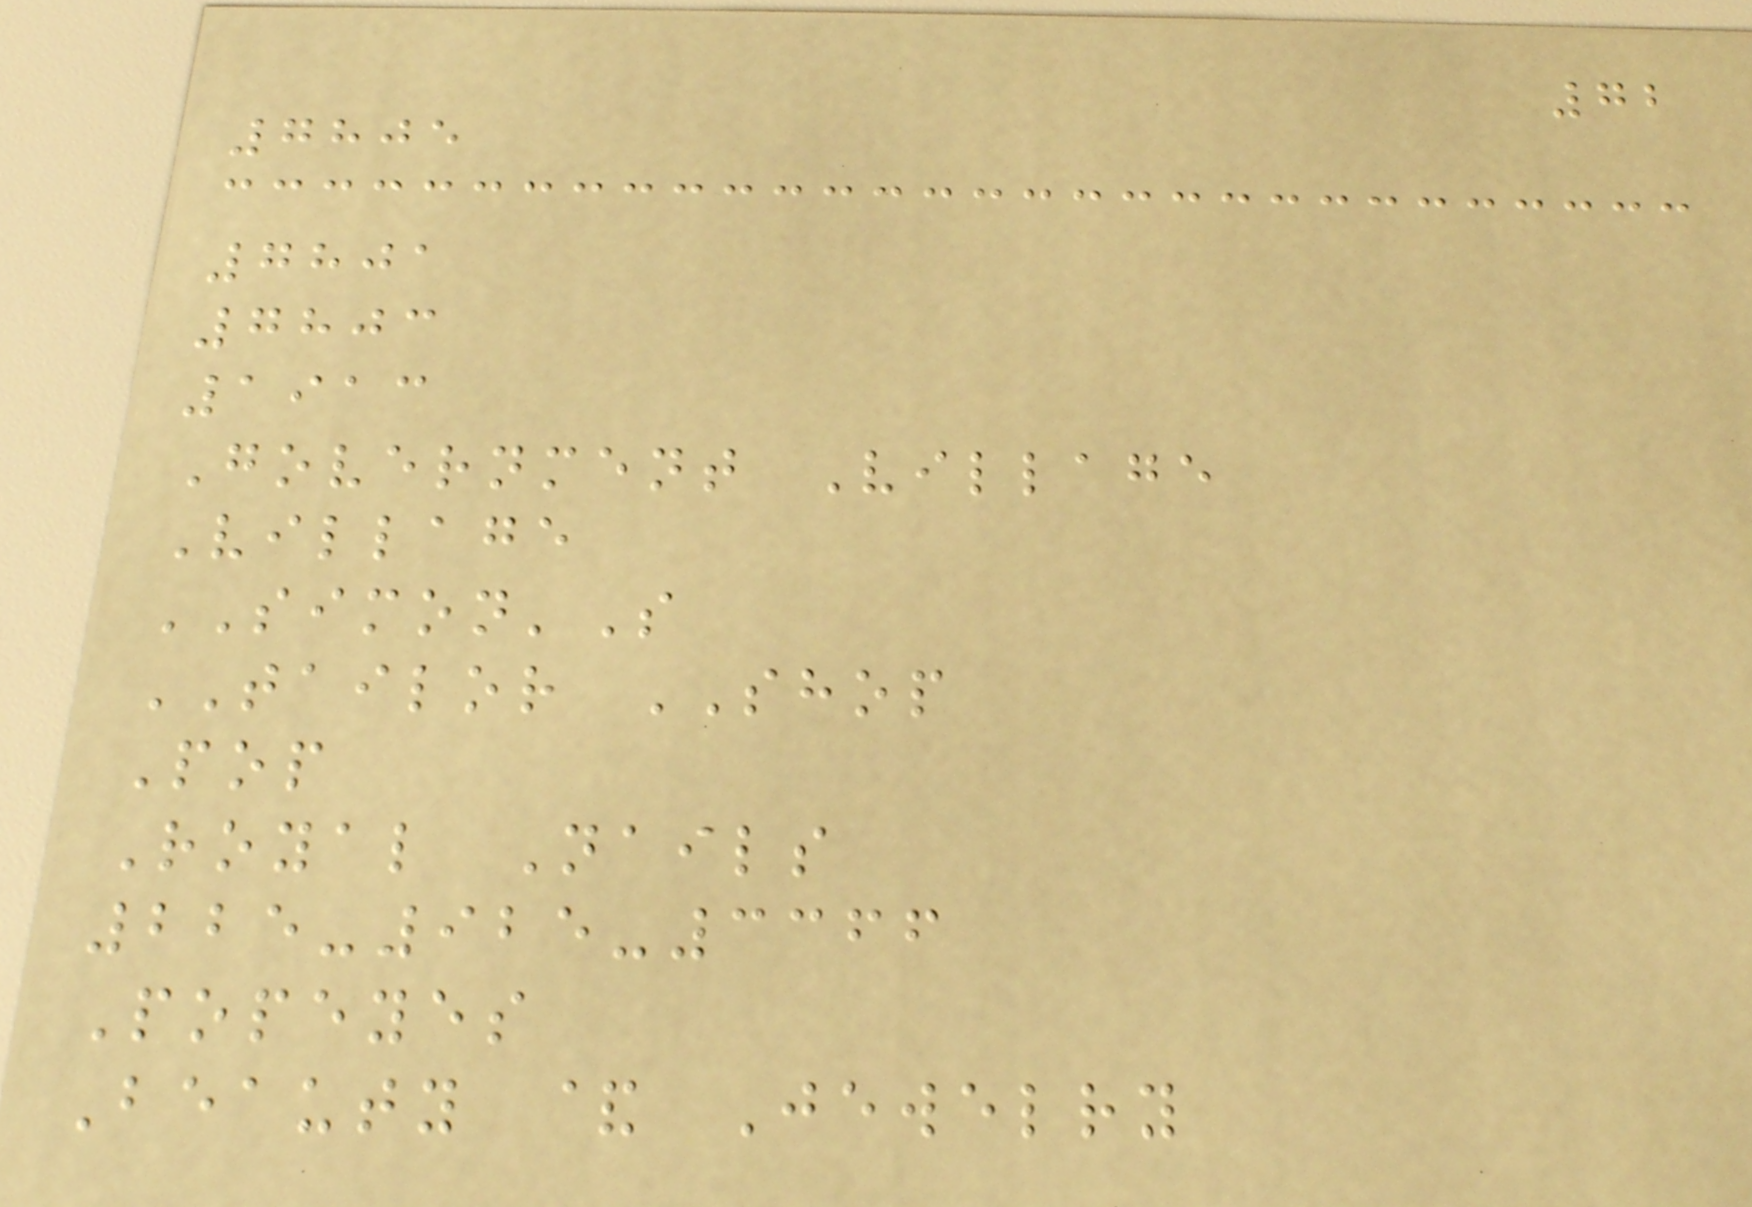72
7805
7801
7803
1913
Government Village
Village
SIMON'S
TAILOR SHOP
Pop
Royal Nails
225-925-3366
Popeyes
Beauty & Jewelry
